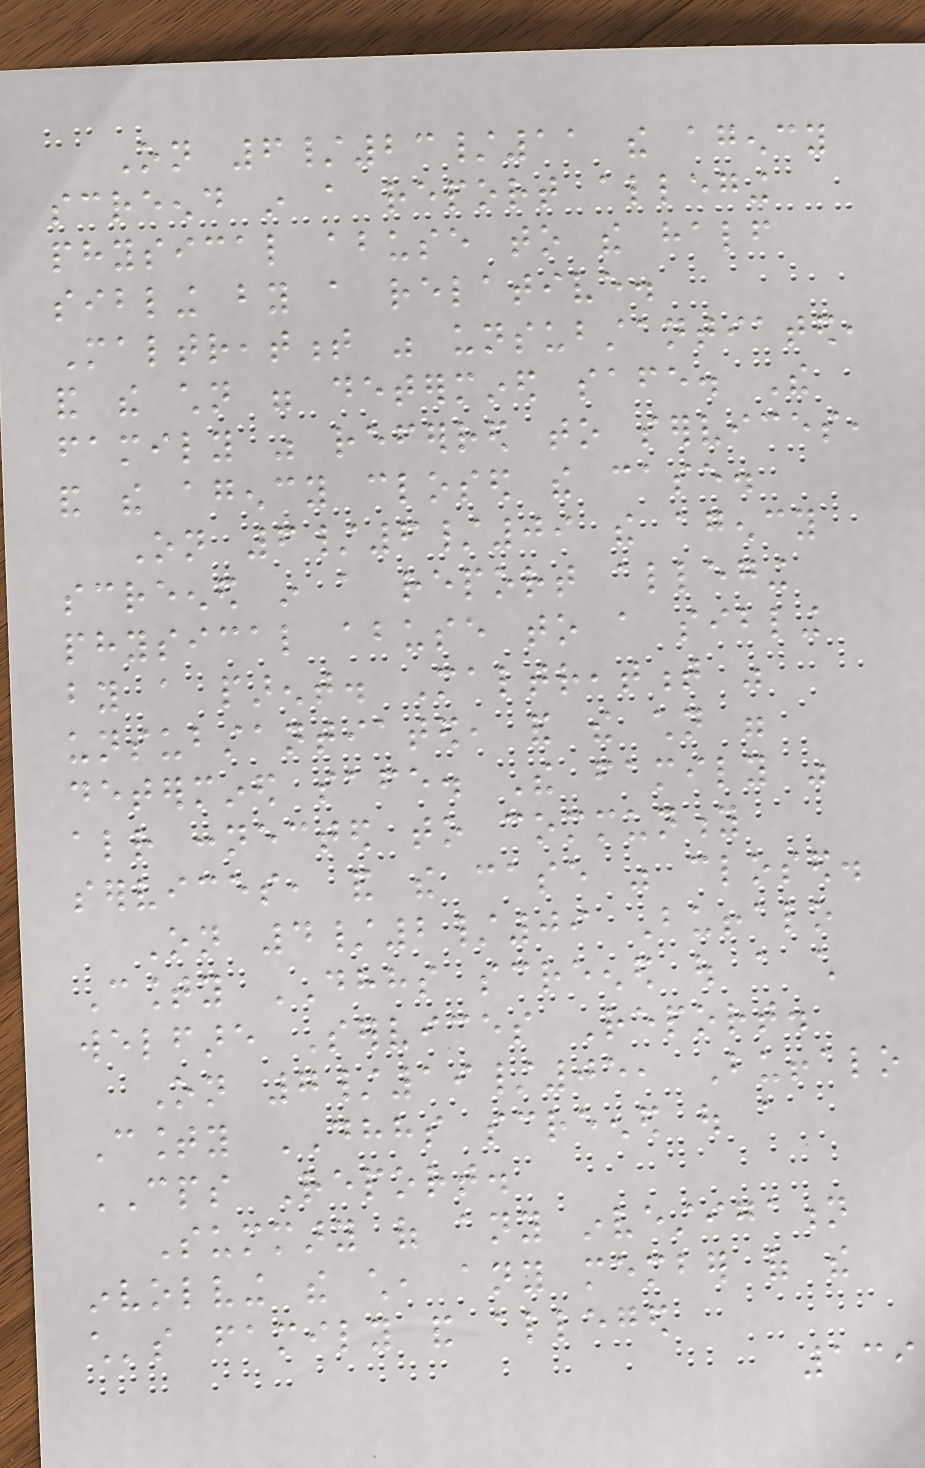On 6/23/11 the agency
screend in a report alleging
physical abuse to the half
sibling by a relative.
Maltreatment was unsubstantiated,
and the children were determined safe. The
family was referred to services,
and the agency closed the case.
On 6/6/09 the agency
screened in a report alleging
physical abuse to a sibling
by a parent. Maltreatment was
unsubstantiated, and the children were
determined safe. The family was
already connected to community
services, and the case was closed.
On 4/2/09 Buffalo
County DHHS screened out a child
welfare Services Report.
On 7/19/05, Buffalo
County DHHS screened out a
CPS Report.
Summary of any investigation
involving the child, any member of the
child's family and alleged
139
